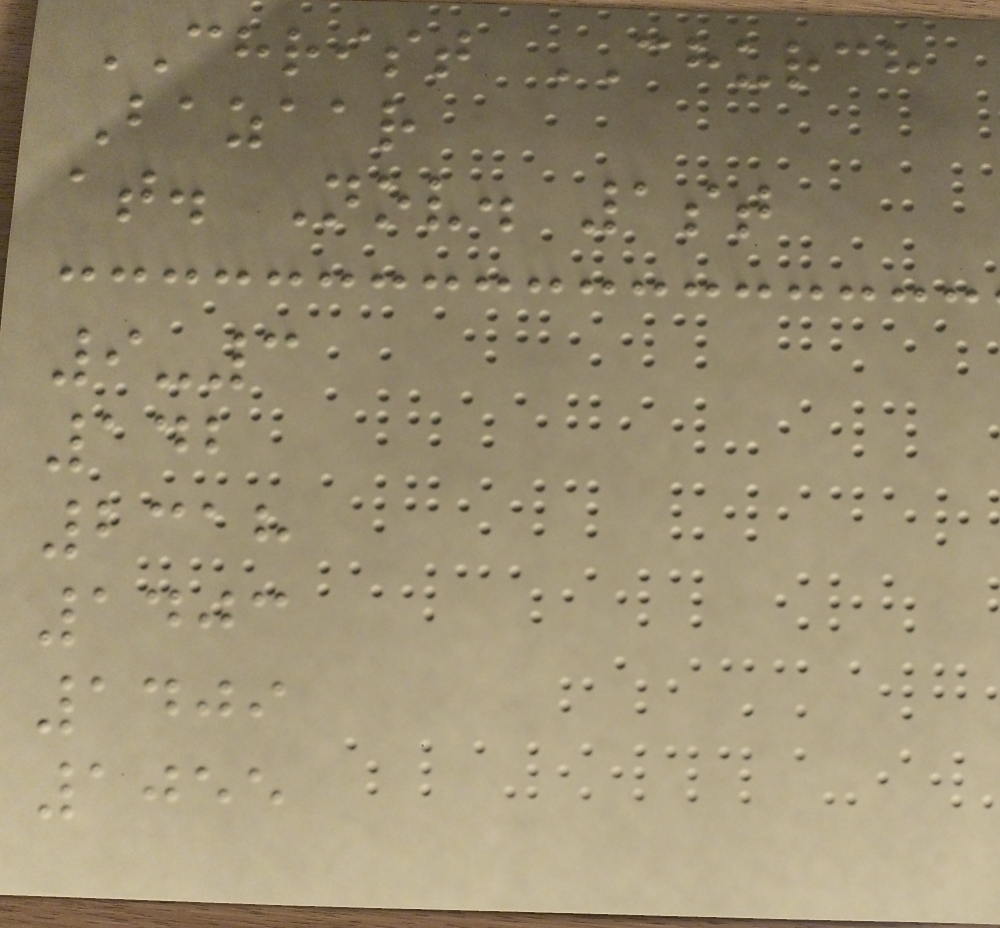CHRIST CHURCH
Bazaar
at. Nov. 1st
9-3
142
2318
1403
1409
1055
